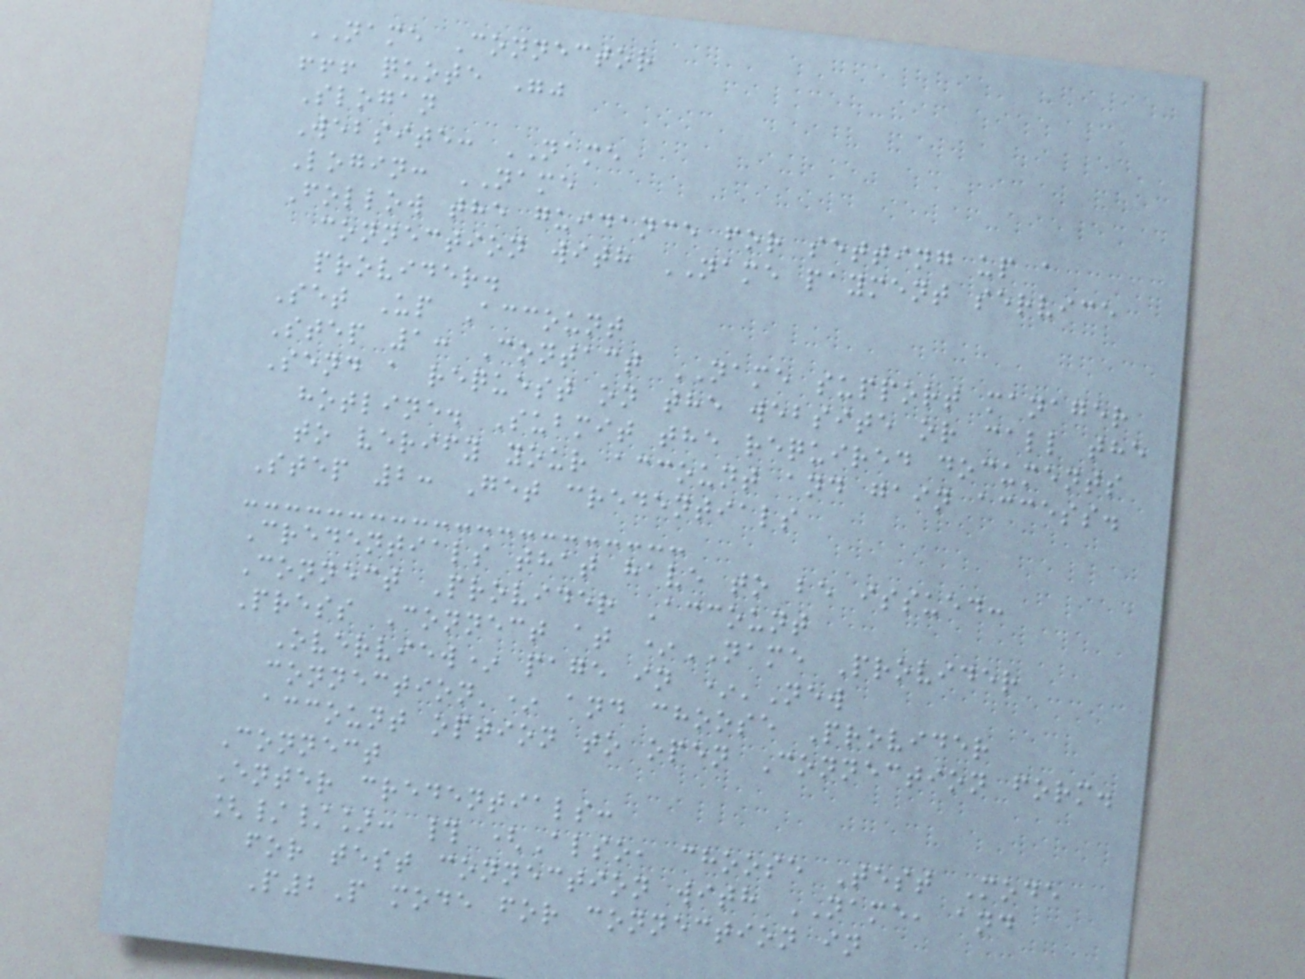NAME Connector
!!! quote ""
Slogan
Website: NAME
Login: NAME
Follow the guidance for setting up a
connection with NAME payment service
provider.
Set Up Account
Step 1: Contact NAME support manager
Send a request on the website or call the
hotline. Submit the required documents
to verify your account and gain access.
Step 2: Get credentials
Credentials that have to be issued:
Connect Provider Account
Press Connect at *NAME Provider
Overview* page in *'New
connection'* and choose Provider
account option to open Connection form.
Connect
Enter credentials:
[//]: # (Also, choose Test Mode
for test connection with NAME, and
P2P mode for connection in
